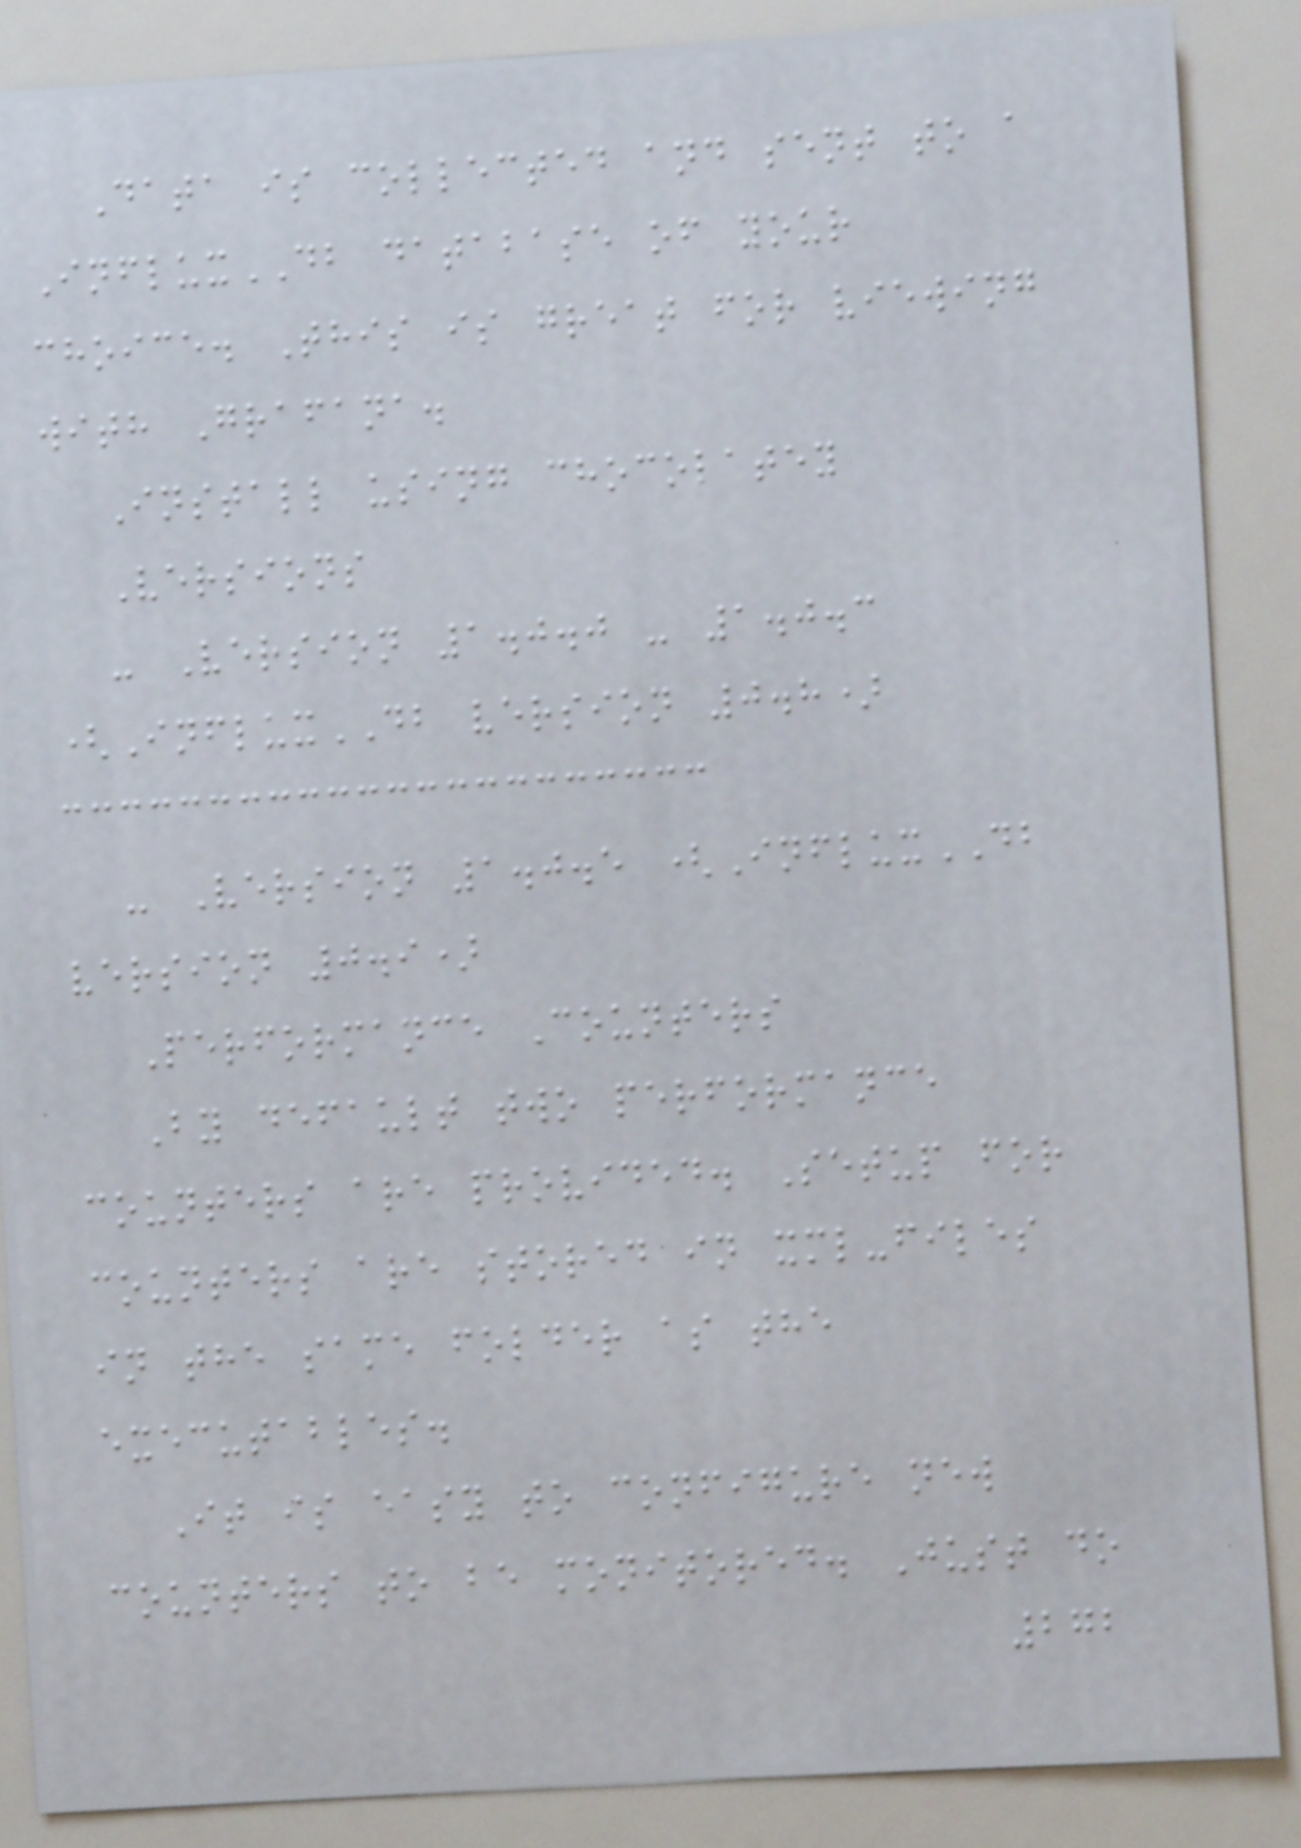Data is collected and sent to a
InfluxDB database of your
choice. This is great for viewing
with Grafana.
Install using chocolatey
Versions
- Version 1.0.0 - 1.0.3
(InfluxDB version 0.8)
- Version 1.0.5 (InfluxDB
version 0.9)
Performance Counters
By default two performance
counters are provided. Setup for
counters are stored in xml-files
in the same folder as the
executables.
It is easy to configure new
counters to be monitored. Just do
272
